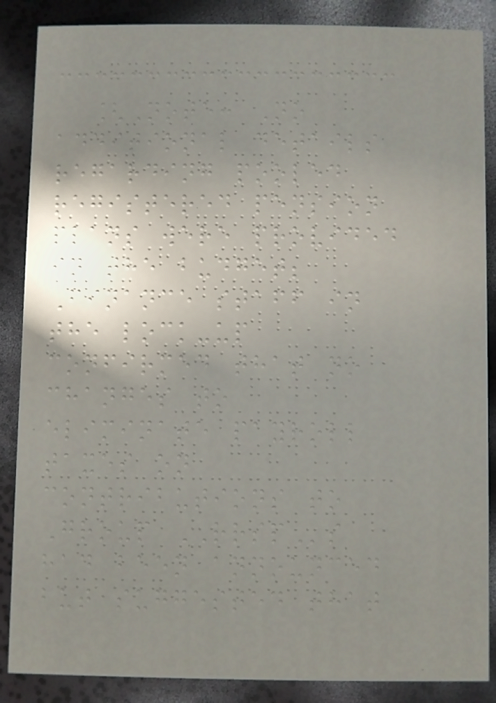[Note: No
additional details
regarding pooled
registered pension
plans were provided
in the budget;
Finance staff in
the lock-up
confirmed that no
changes to
eliminate payroll
taxes on
contributions to
Group RRSPs
had been announced
but suggested that
